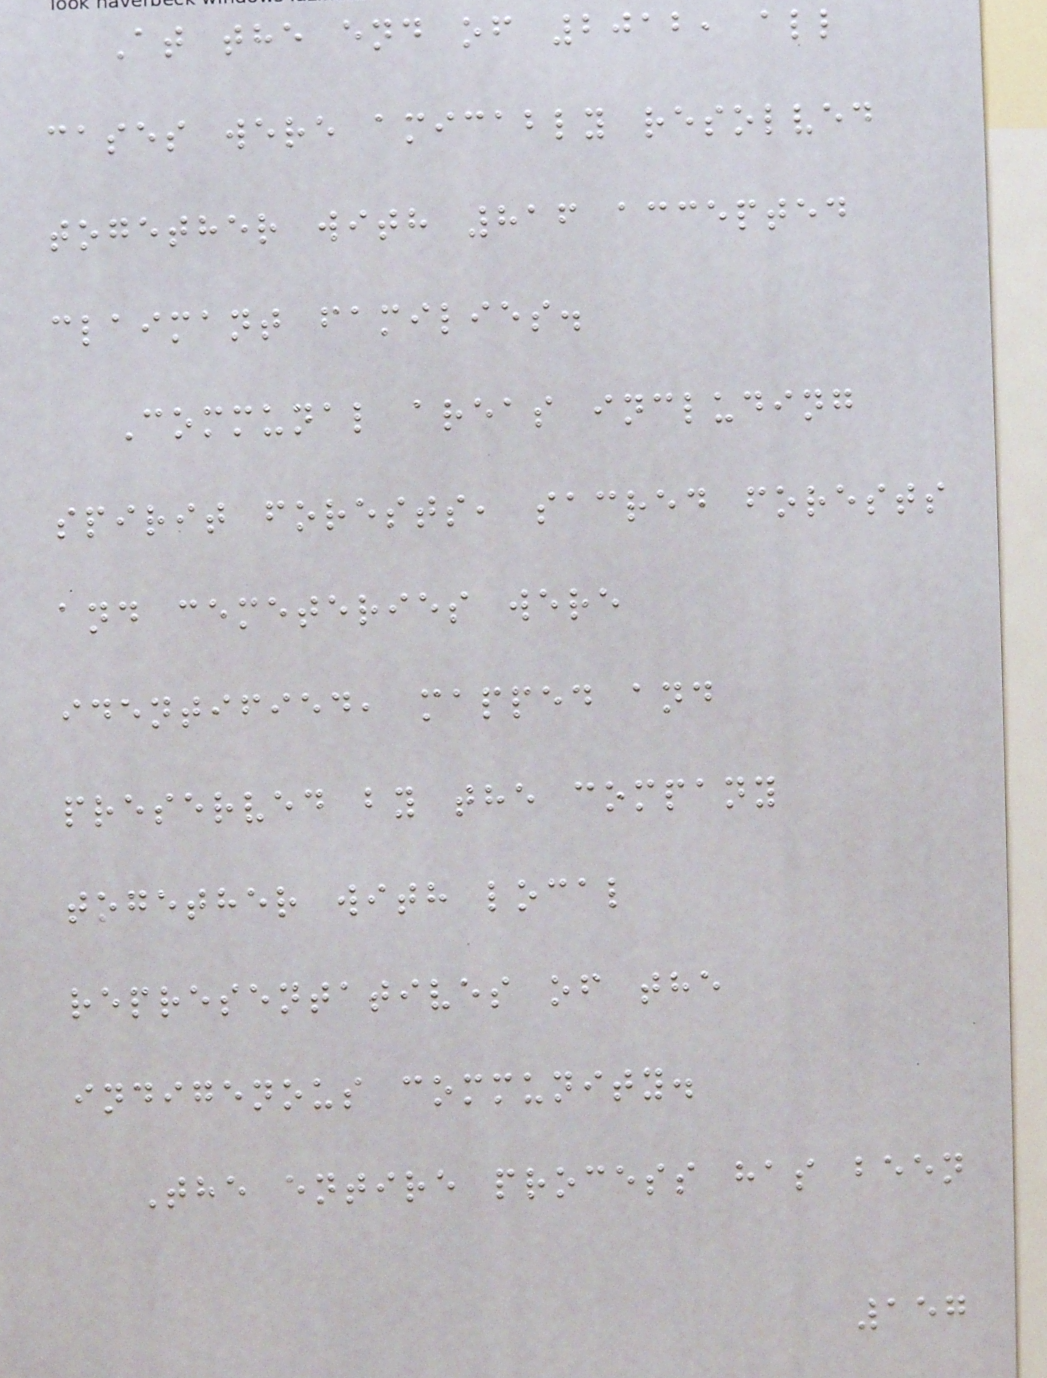At the end of 2012, all
cases were amicably resolved
together with 816 accepted
claimant families.
Communal areas including
spirit forests, sacred forests
and cemeteries were
identified, mapped and
preserved by the company
together with local
representatives of the
indigenous community.
The entire process has been
157
